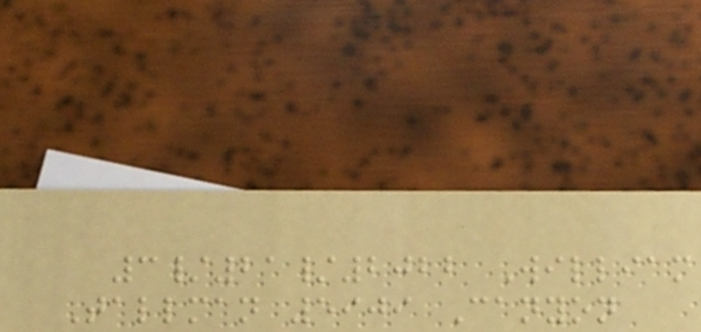3/21/2022 William
Tallman 5909 Canyon
